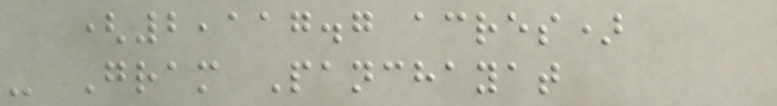(2,117.7 acres)
- Gram Panchayat
